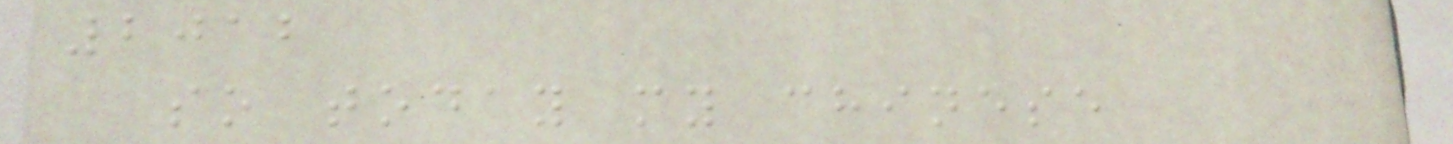2012
so today my chinese
